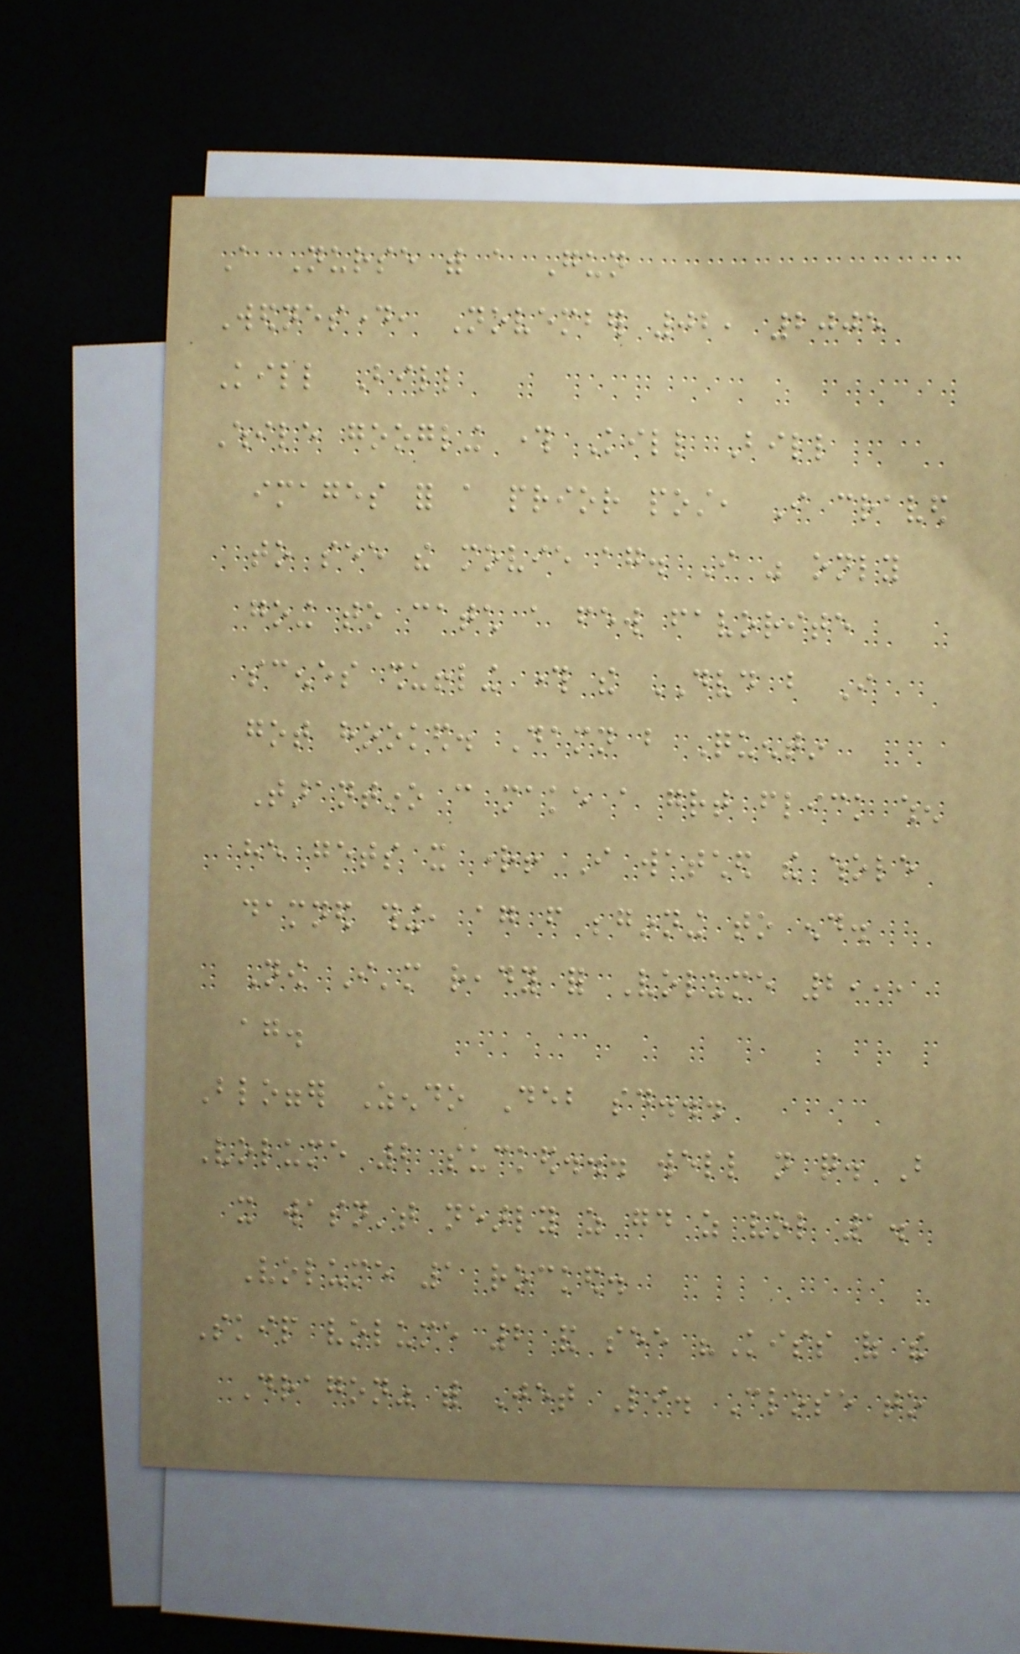A Nurse with a Gun
Wednesday, November 02, 2005
Kill Bill
While googling through Kill Bill
images for a prior post, I craved
to see the movie again. I was only
going to catch a few favorite
scenes shuffling through the DVD but I
got hooked. Damn but Quentin
Tarantino can make a great flick when
he gets it right! I watched the whole
damned thing, again from beginning to end.
Now I'm ready for Volume 2,,,
again.
Blogger Zendo Deb said...
Volume 2 sucked... well not quite. But
it wasn't nearly as good as vol 1.
Volume 1 rocked.
Skip volume 2 and see "Kiss of the
Dragon" with Jet Li. Close to
